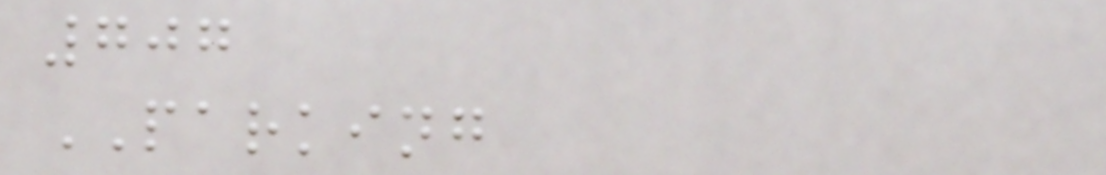707
PARKING
